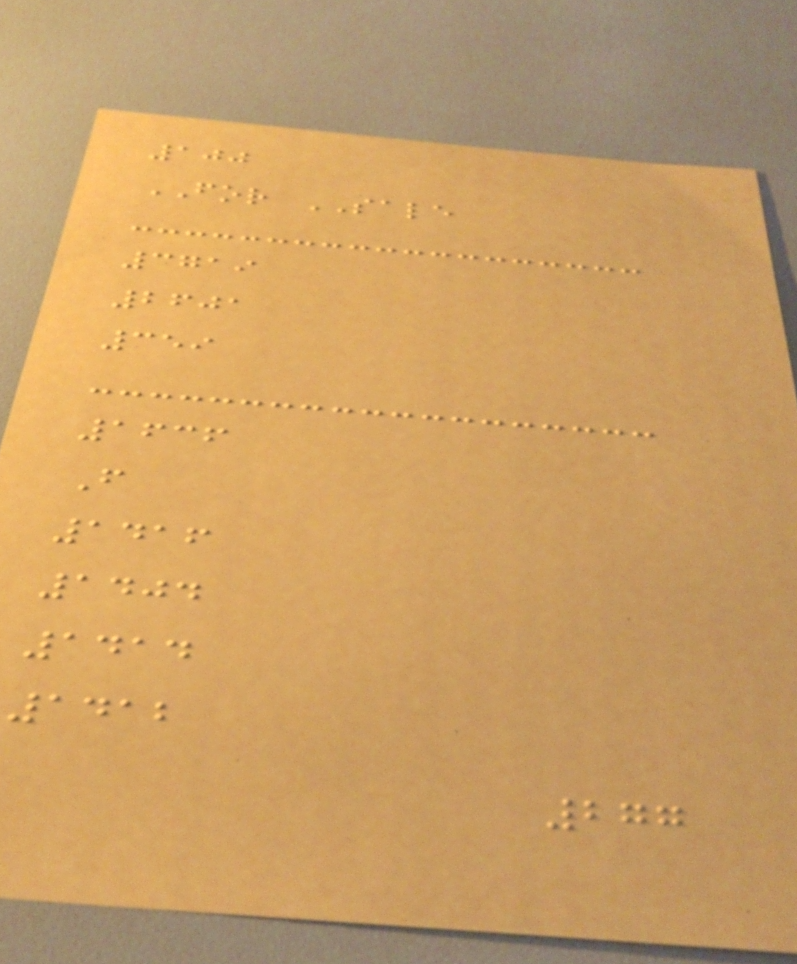100
FOR SALE
3719
2601
359
1636
F
1416
1404
1414
1412
277
